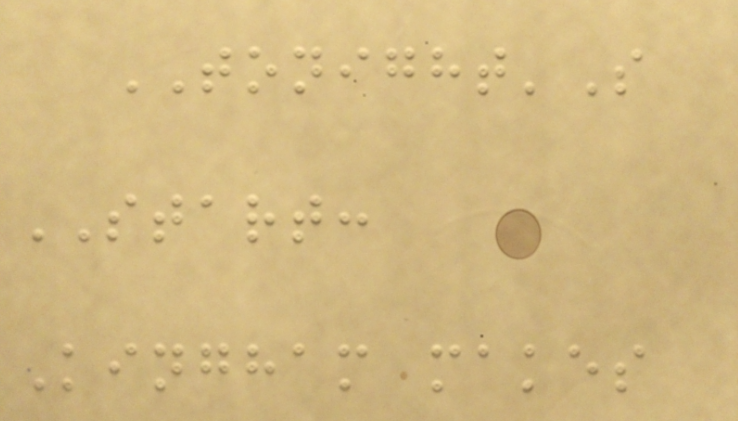TONIGHT'S
START:
Kingham makes
